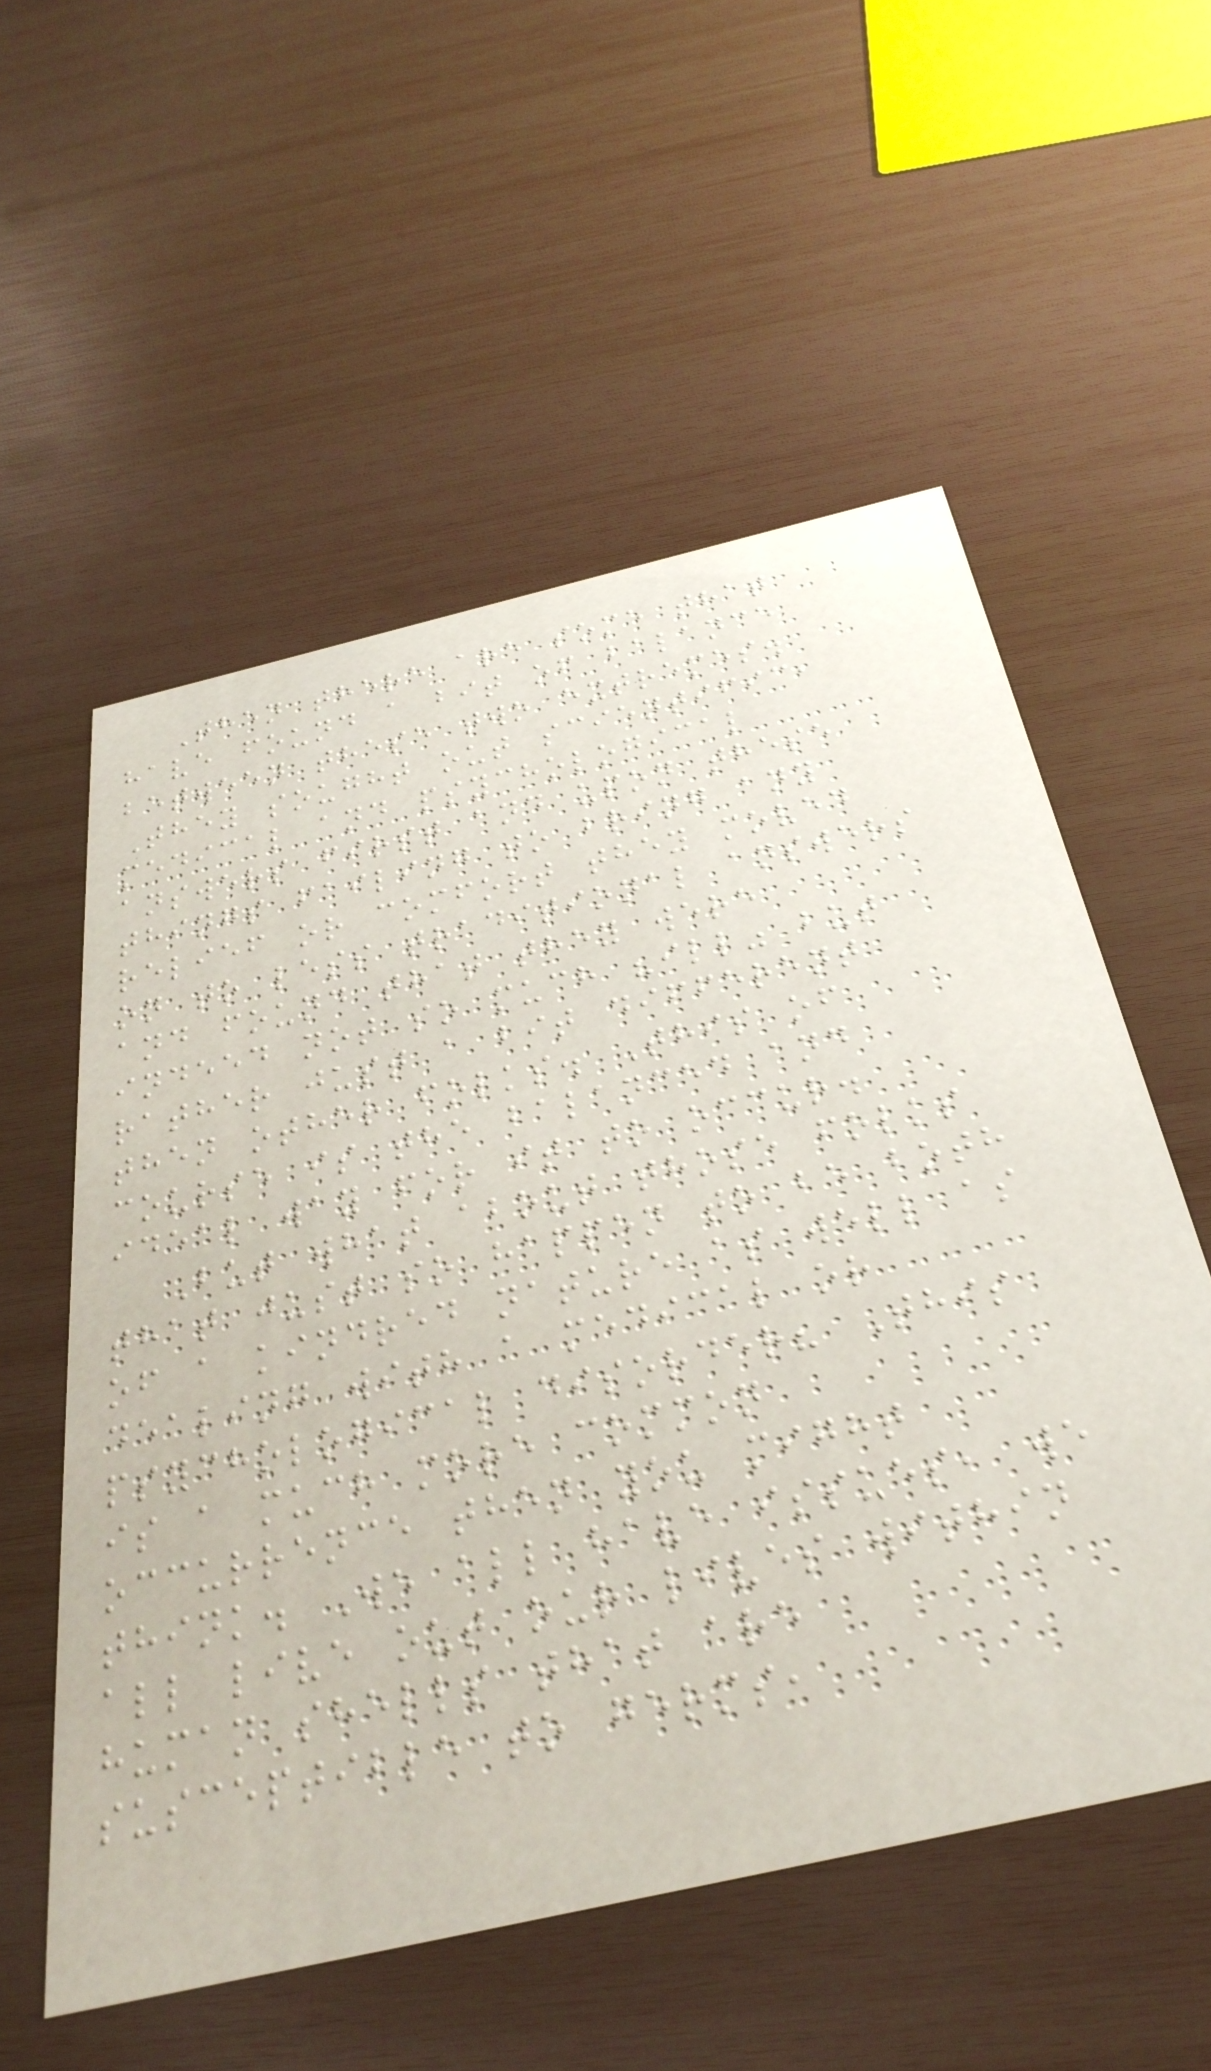Then there are some that
have found a bit of balance
between these two extremes.
They sought out scientific,
medical and psychological
answers first and upon these
things failing to bring any
relief or comfort they moved
on to less traditional answers
and found that they were
indeed not so much "ill" but
rather just a bit different
then other folks. This of
course is the balanced and
ideal way for it to occur.
But what about those folks
that just so happen to be both
of a kindred nature as well as
dealing with a medical or
psychological disorder? This
is a much more common
occurrence then you might
think. We all have issues, we
all live out our lives within
human shells that are
susceptible to germs,
